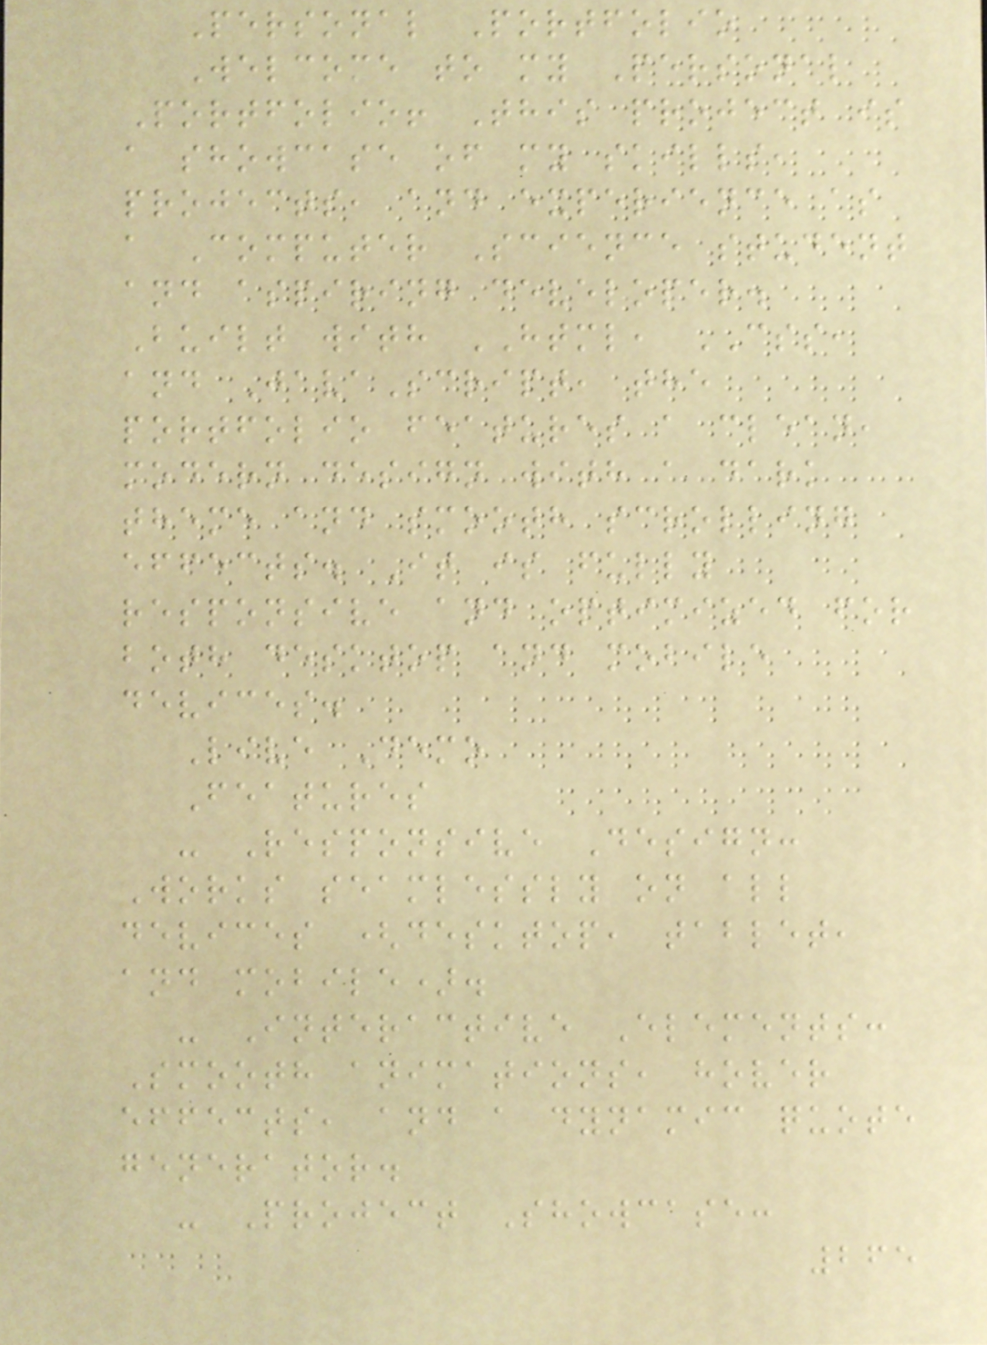Personal Portfolio
Welcome to my Personal
Portfolio! This project is
a showcase of my skills,
projects, and experience as
a Computer Science student
and aspiring developer.
Built with HTML, CSS,
and JavaScript, the
portfolio features a clean,
modern design with a dark
theme and smooth scrolling
effects. It is fully
responsive and optimized for
both desktop and mobile
devices.
Live Demo
Features
- Responsive Design:
Works seamlessly on all
devices (desktop, tablet,
and mobile).
- Interactive Elements:
Smooth animations, hover
effects, and a dynamic quote
generator.
- Project Showcase:
265
